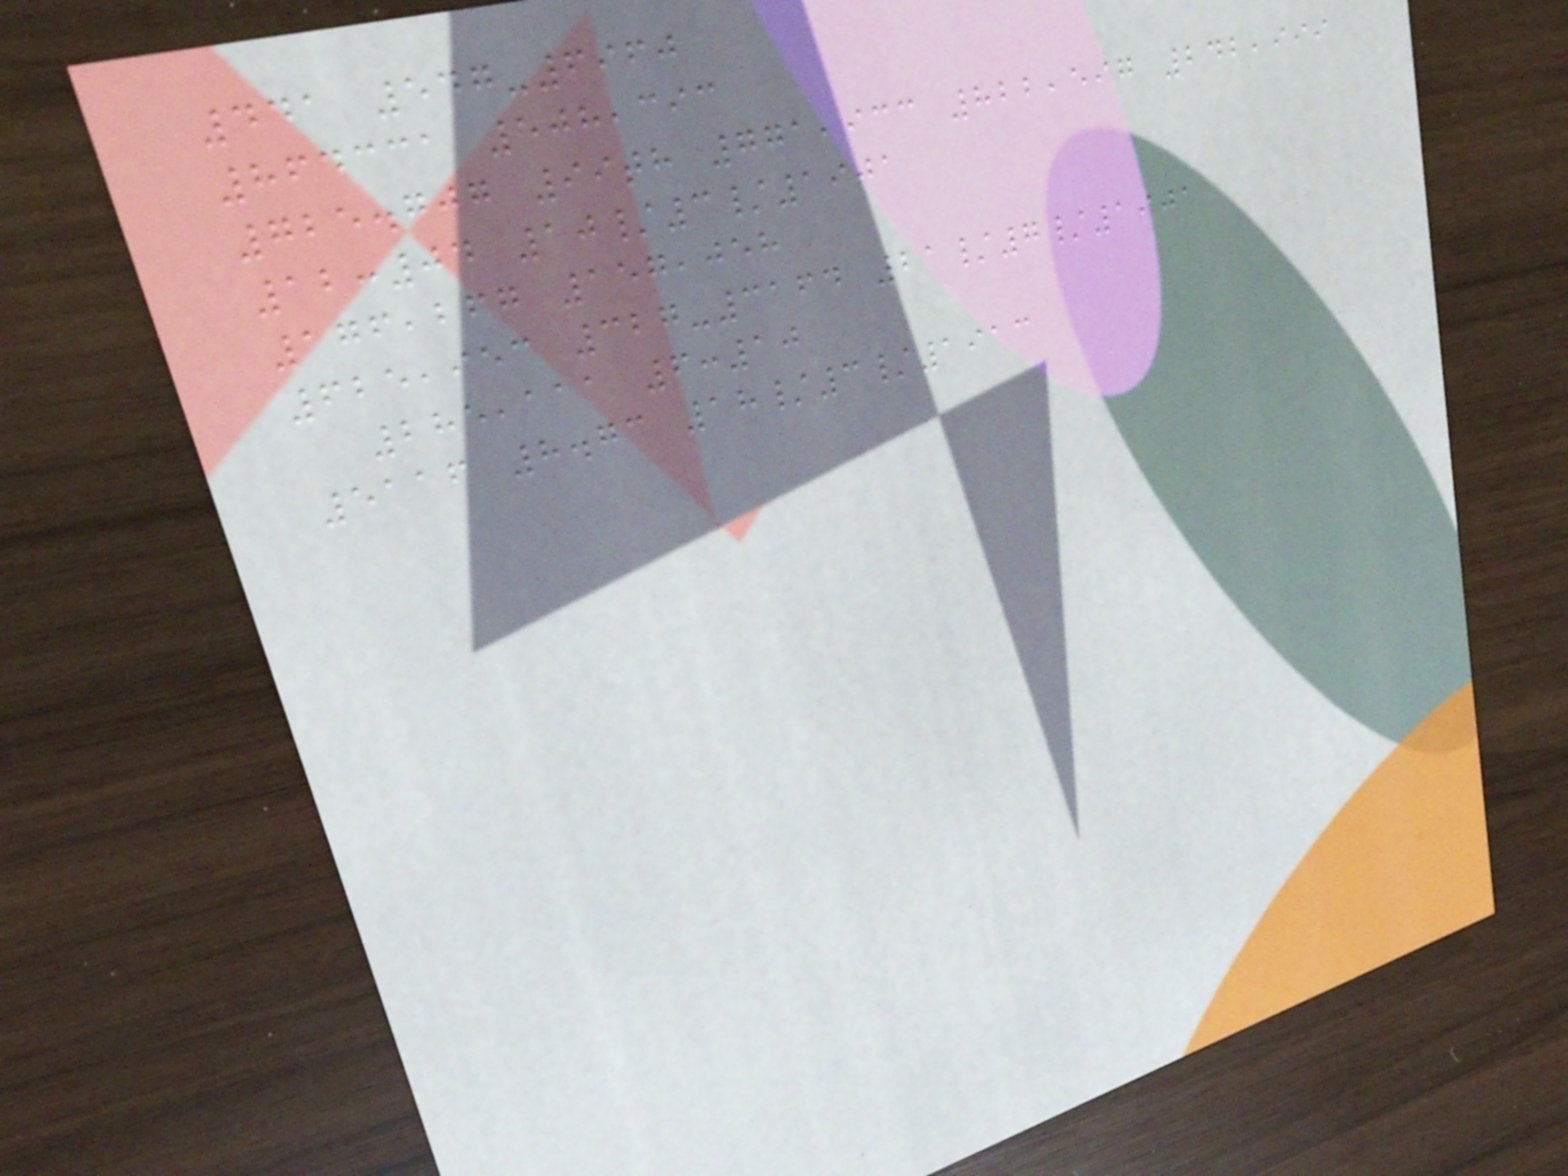441 547-6960
864331 508,393
725.707 99th 771,933 822,597 242,999
12:04 10/3/1901
176,267 157,058
625,953 327-3164 21/7/1901
285,111 6:10
5116 8.73 18/3/1913
